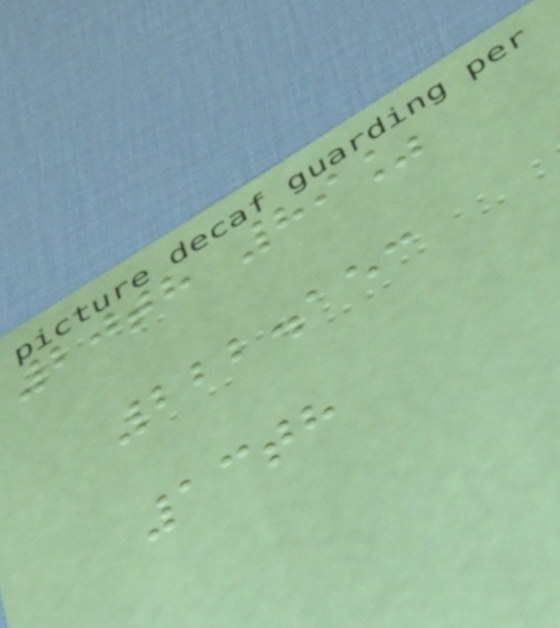20th 89%
222.153
13th
